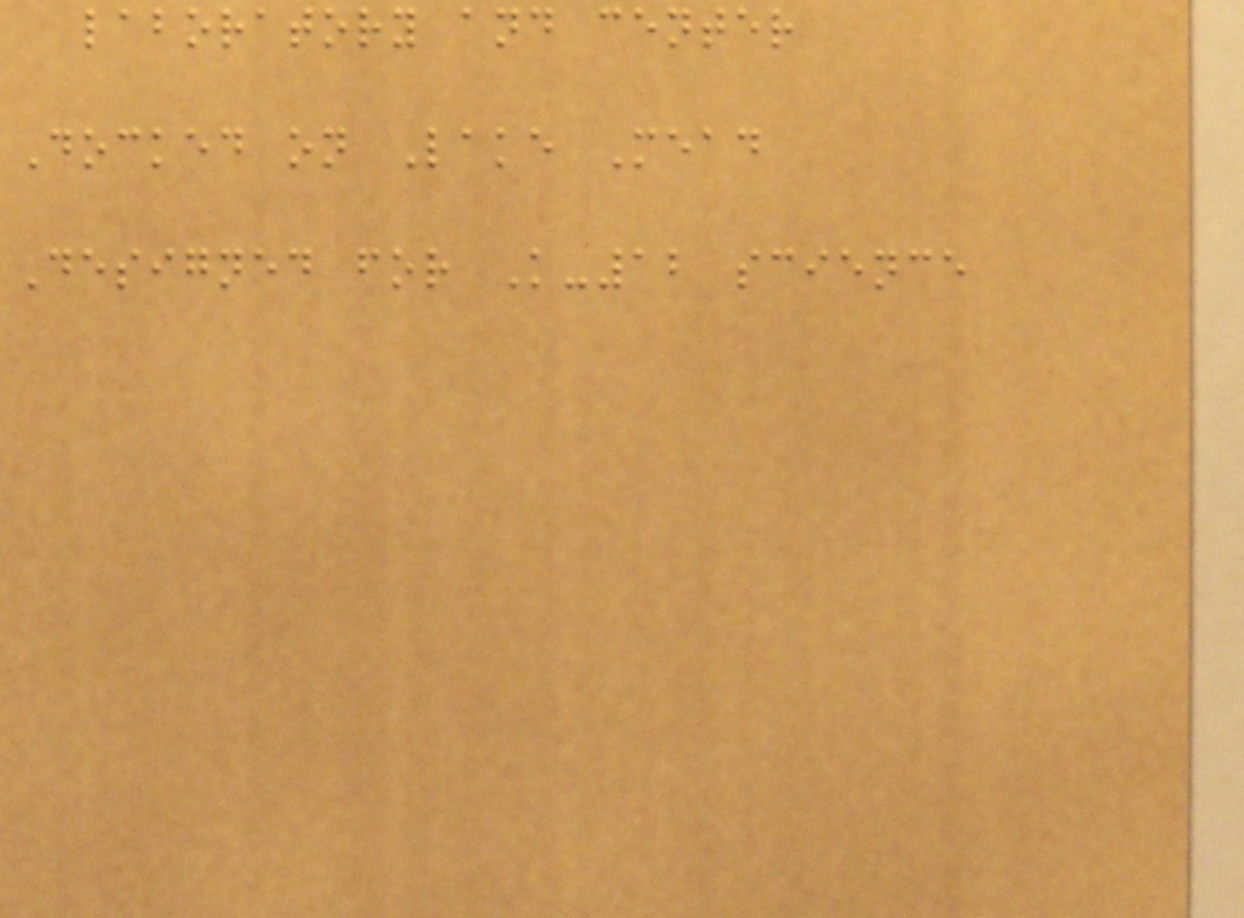laboratory and center
Docked on Lake Mead
Designed for K-12 science
